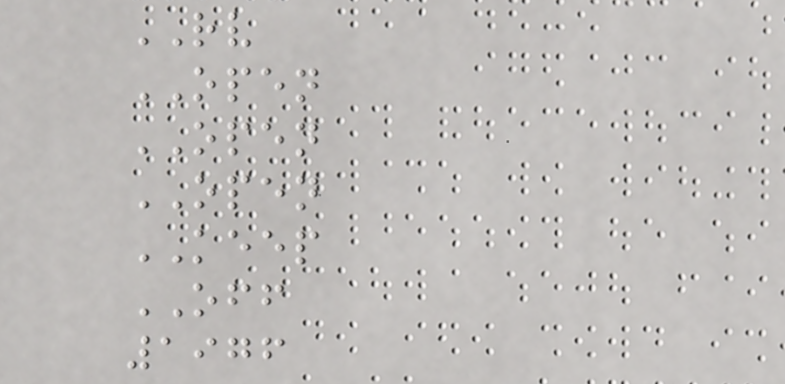RV
OPEN
OPEN
OPEN
KEEP
OFF
1976
